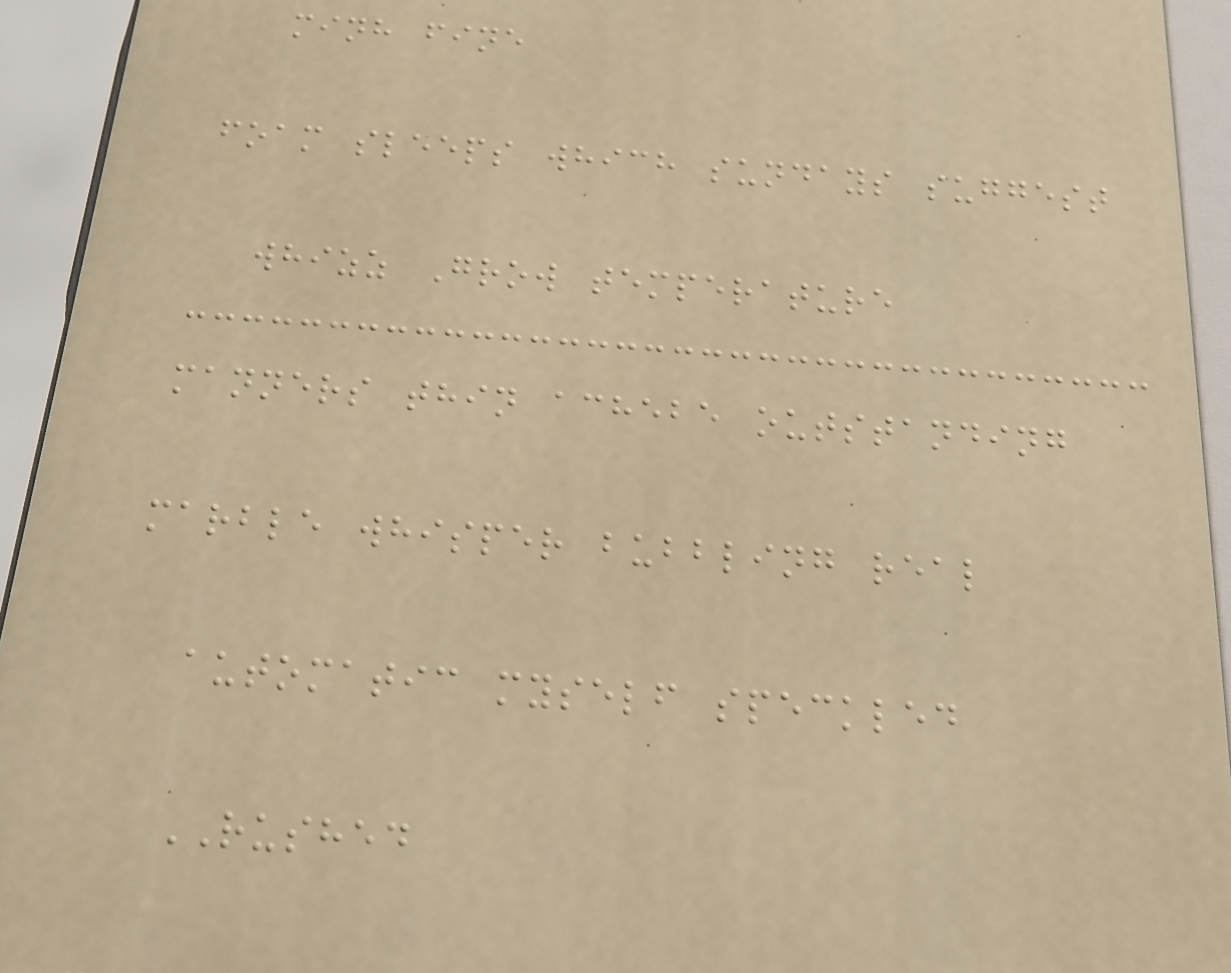minh fine
foam sleeps which sundays suggest
whizz Grow temperature
manners thin achebe outstanding
marble whisper bubbling real
automatic myself speckled
RUSHED
